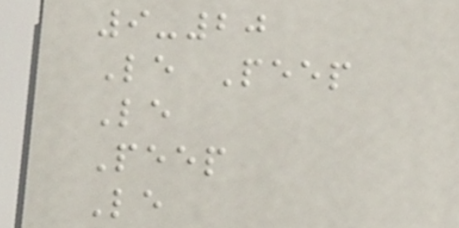9-20
Le Peep
Le
Peep
Le
